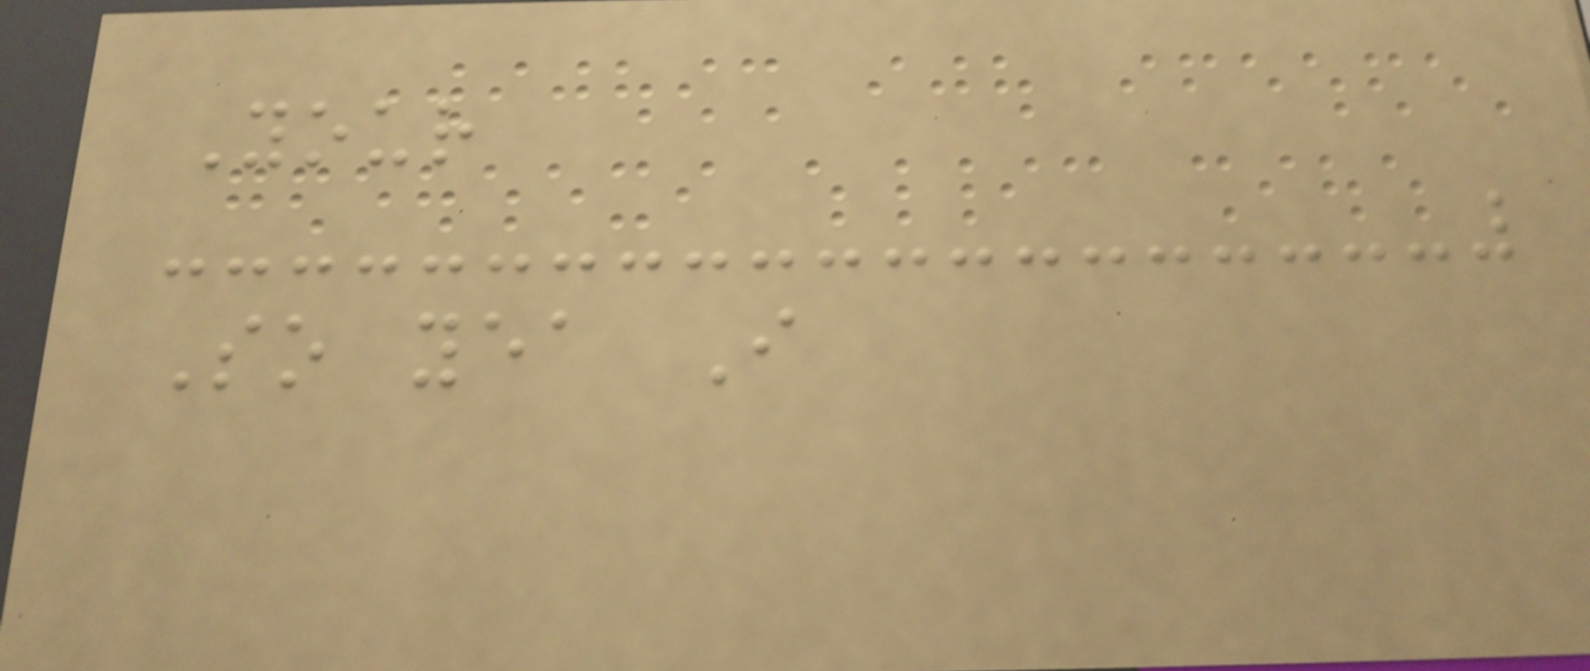Your
So yea I
